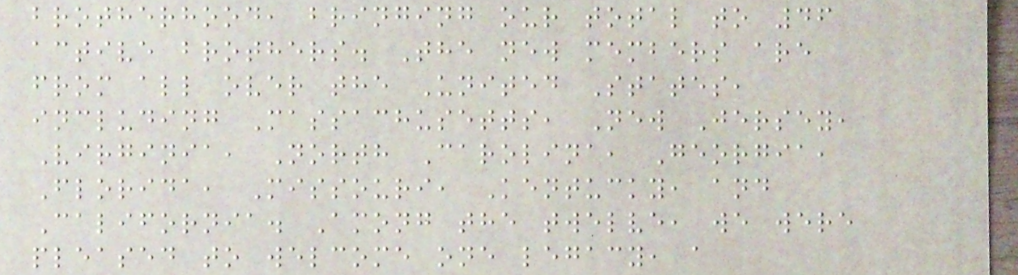brotherhood, bringing our total to 46
active brothers. The new members are
from all over the United States,
including Massachusetts, New Jersey,
Virginia, North Carolina, Georgia,
Florida, Missouri, Kentucky, and
California. Among the twelve, we were
pleased to welcome one legacy, a
